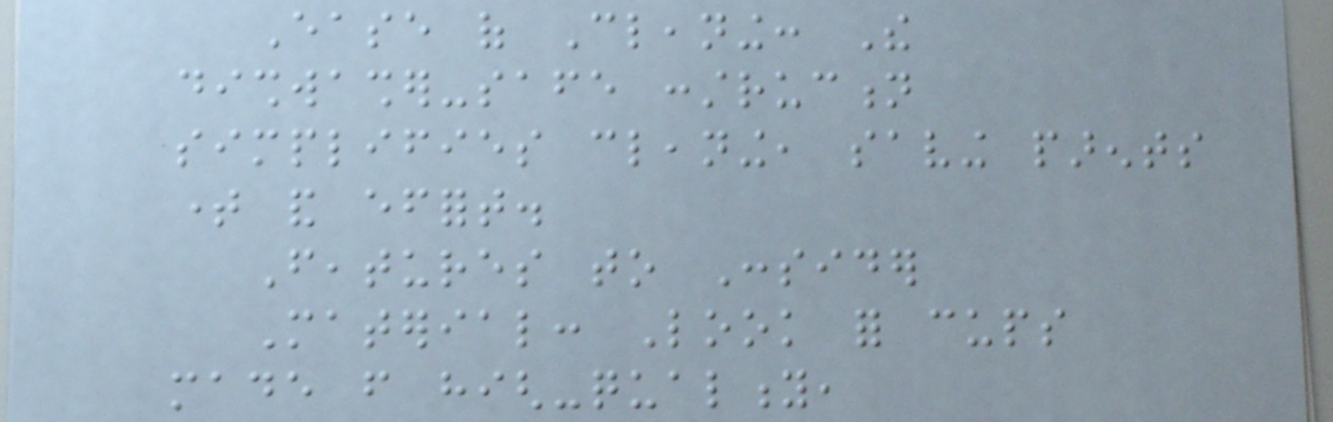Ease of Cleaning: The
dishwasher-safe construction
simplifies cleaning, saving parents
time and effort.
Features to Consider
Material: Look for cups
made from high-quality,
